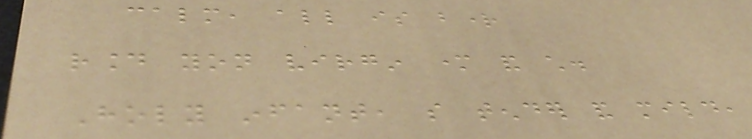calm, all is bright
round yon virgin mother and child.
Holy infant, so tender and mild,
